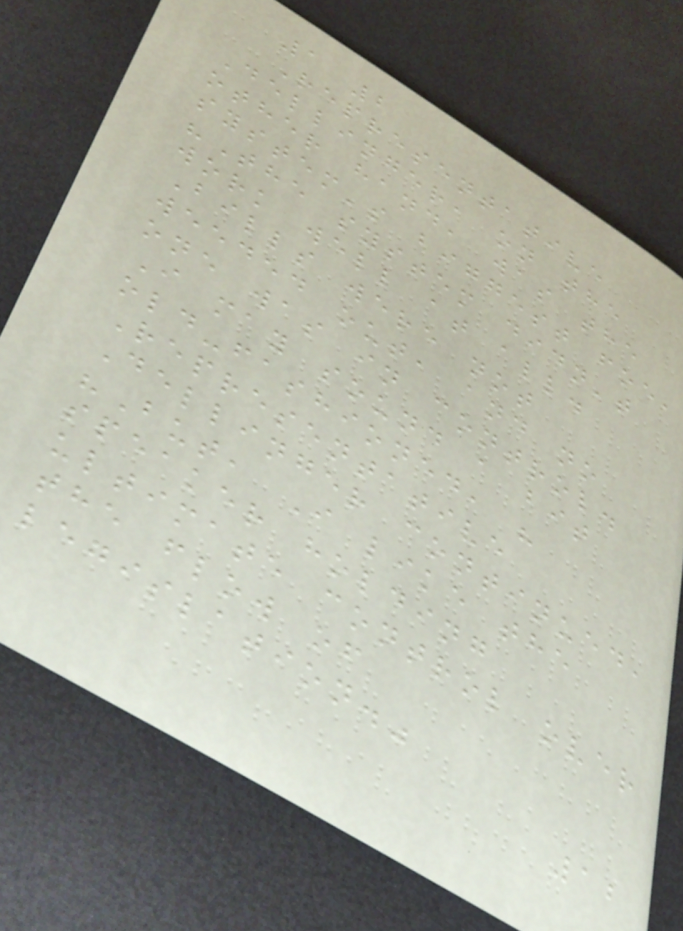1 2
Representative
Dellinger, on the
other hand, was the
system's biggest foe,
"The system didn't
work well at all.
Bills were not
weeded out, and no
one was in control.
I may sound a bit
old-fashioned, "
Representative
Dellinger continued,
"But, I like the
speaker holding
ultimate control over
the flow of
legislation."
12
